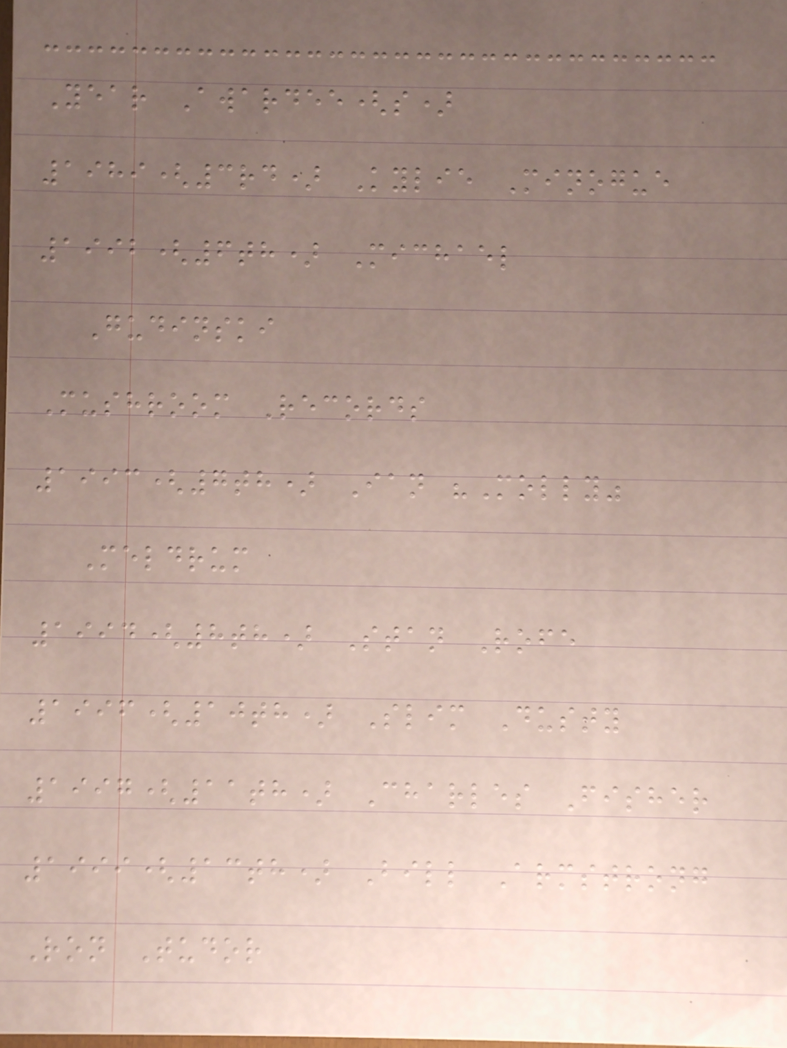Year Awardee(s)
1989(3rd) Kylie Minogue
1992(6th) Michael
Gudinski
Mushroom Records
1993(7th) Ian "Molly"
Meldrum
1994(8th) Stan Rofe
1996(10th) Slim Dusty
1997(11th) Charles Fisher
1999(13th) Bill Armstrong
Ron Tudor
